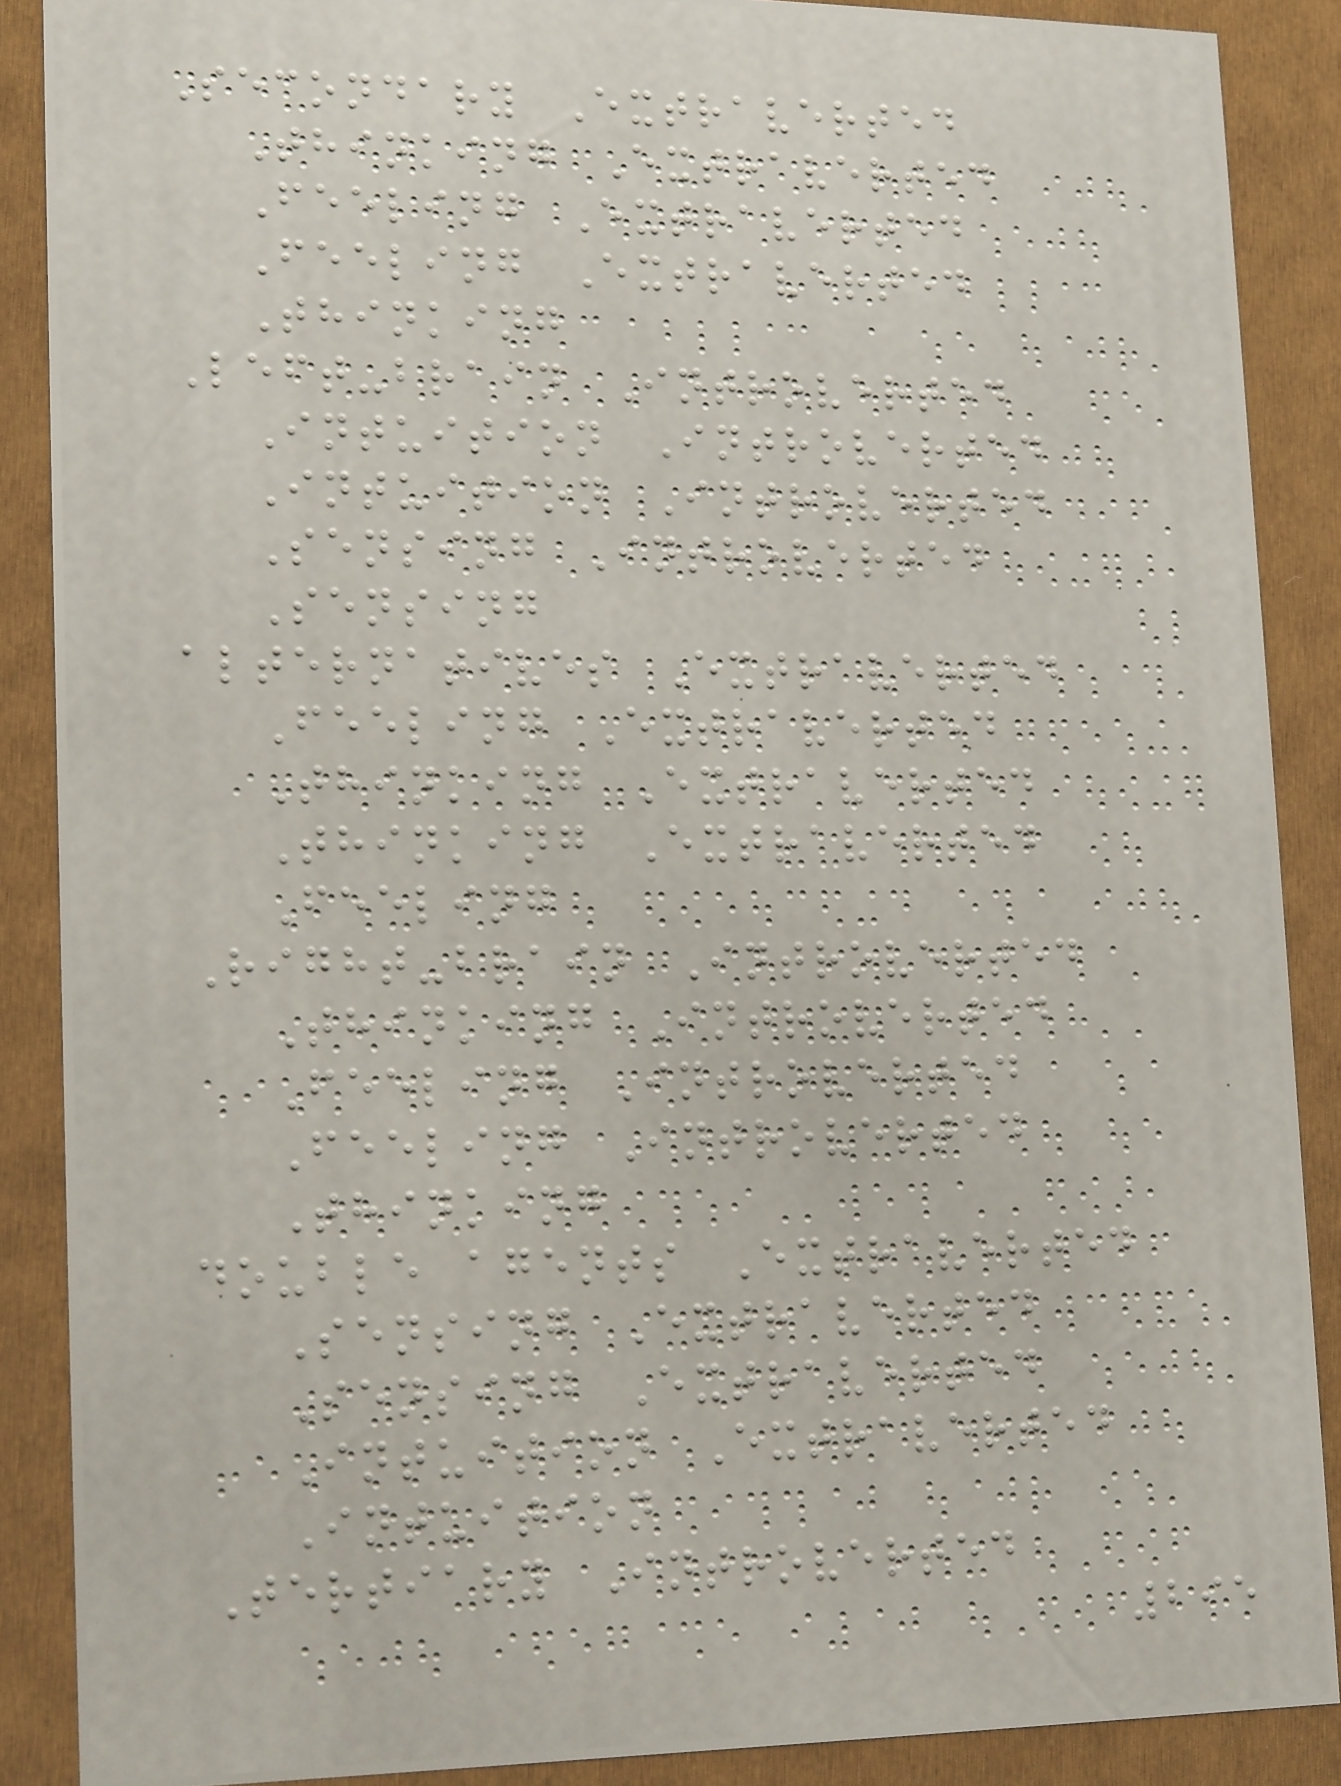Secondary Extraverted
Thinking Extraverted
Feeling Extraverted
Feeling Extraverted
Thinking
Left-brain Introverted
Intuition Introverted
Intuition Introverted
Sensing Introverted
Sensing
alternatives Extraverted
Feeling Extraverted
Thinking Extraverted
Thinking Extraverted
Feeling
Right-brain Introverted
Thinking Introverted
Feeling Introverted
Feeling Introverted
Thinking
double agents Extraverted
Sensing Extraverted
Sensing Extraverted
Intuition Extraverted
Intuition
Tertiary Introverted
295
